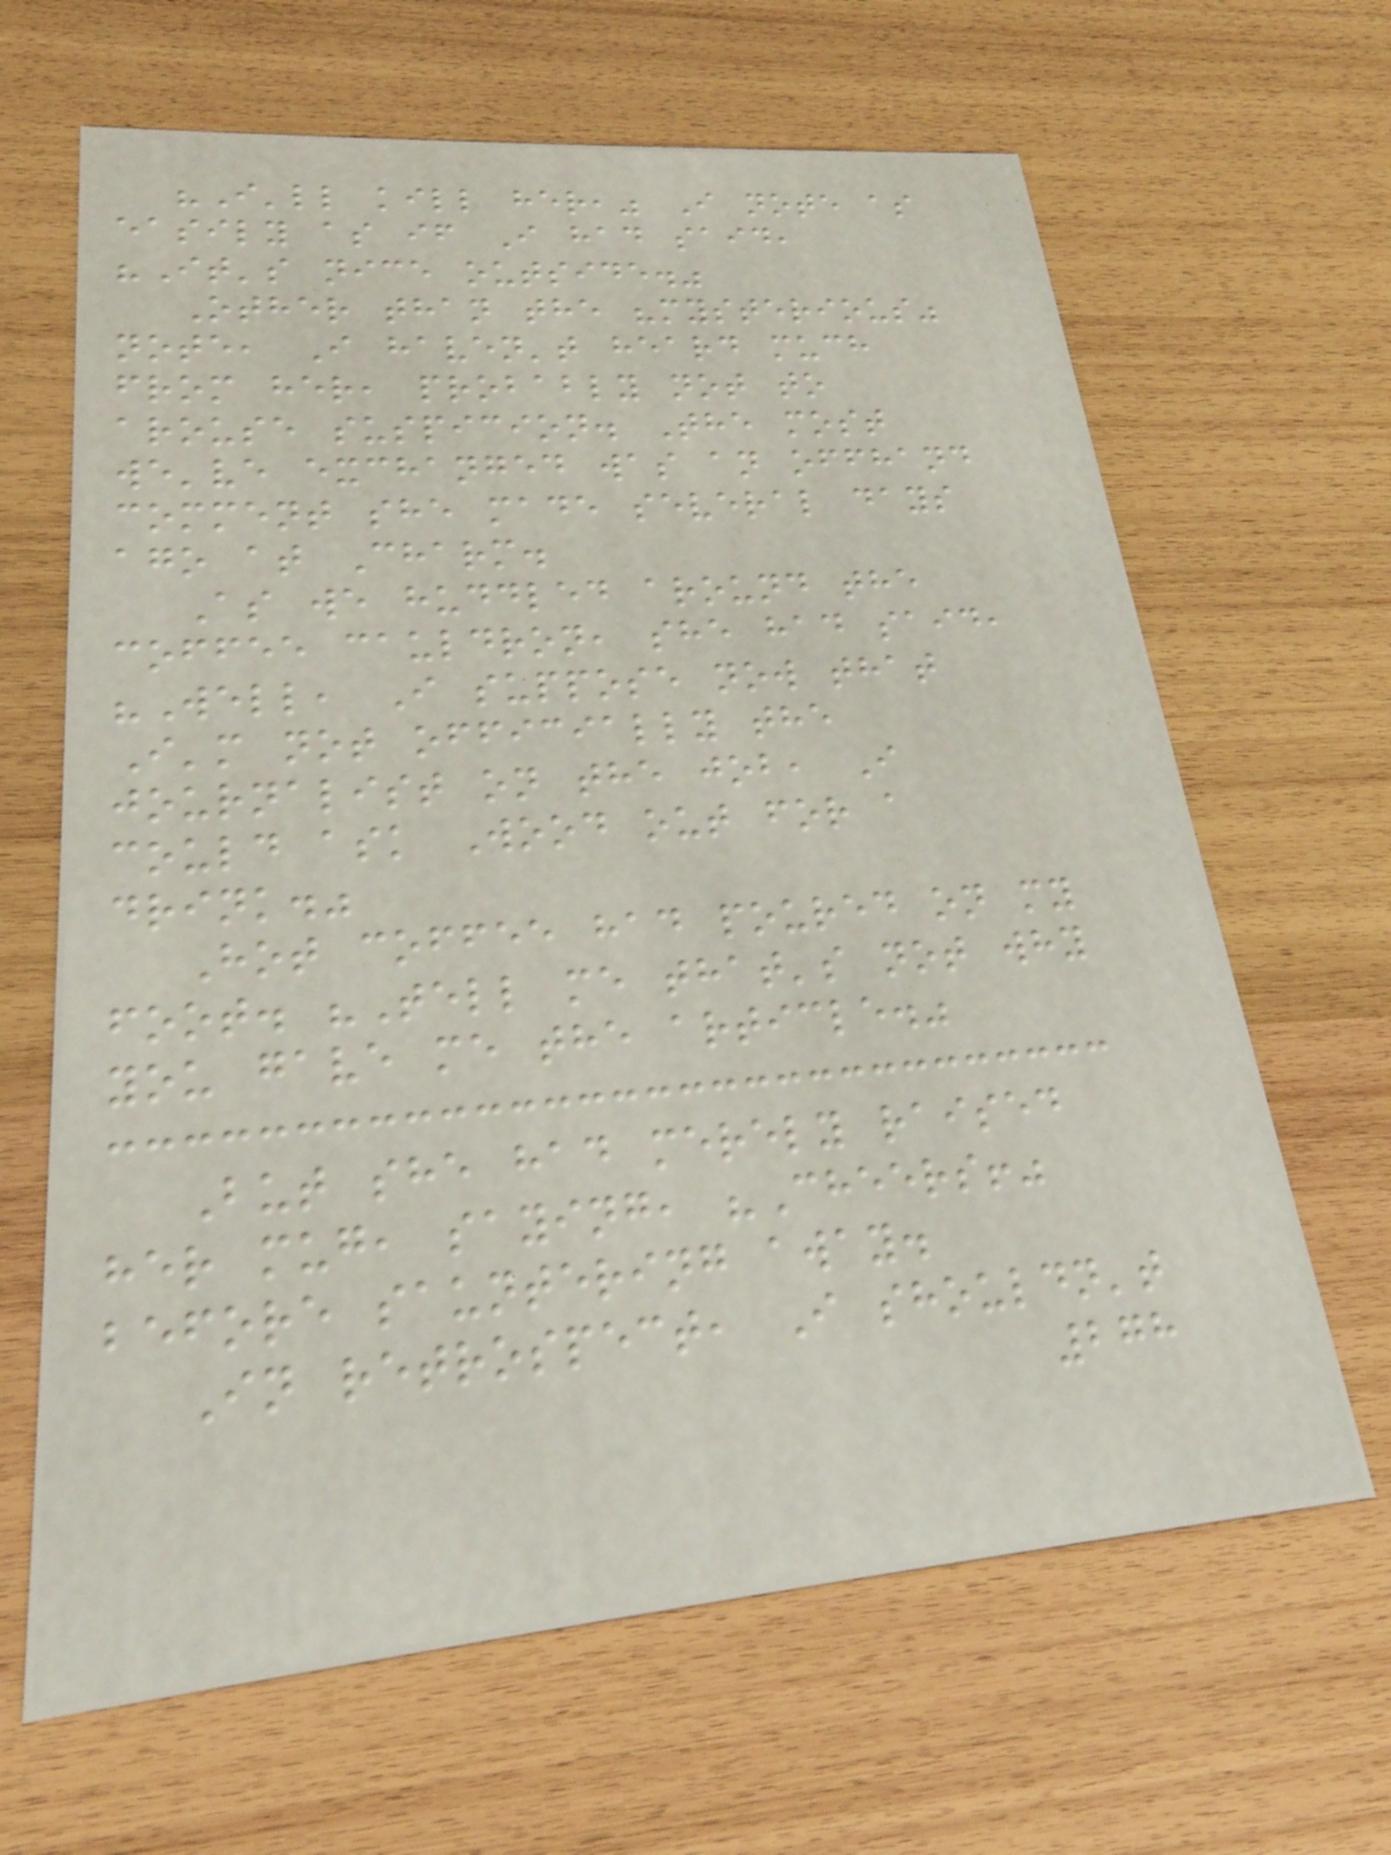"I'll kill her," I note as
easily as if I had said,
"It's nice outside."
Other than the "mysterious"
note, I haven't heard much
from her, probably not to
arouse suspicion. The most
we've exchanged was an offhand
comment she made several days
ago at Charm.
As we huddled around the
coffee cauldron, she had said,
"Well, I suppose now that
I'm not officially the
journalist on the job, I
could ask Wood out for a
drink."
Hot coffee had poured on my
foot. "Tell me that's not why
you gave me the article."
But she had merely raised
her mug, saying, "Cheers!"
before sauntering away.
In retrospect, I shouldn't
278
